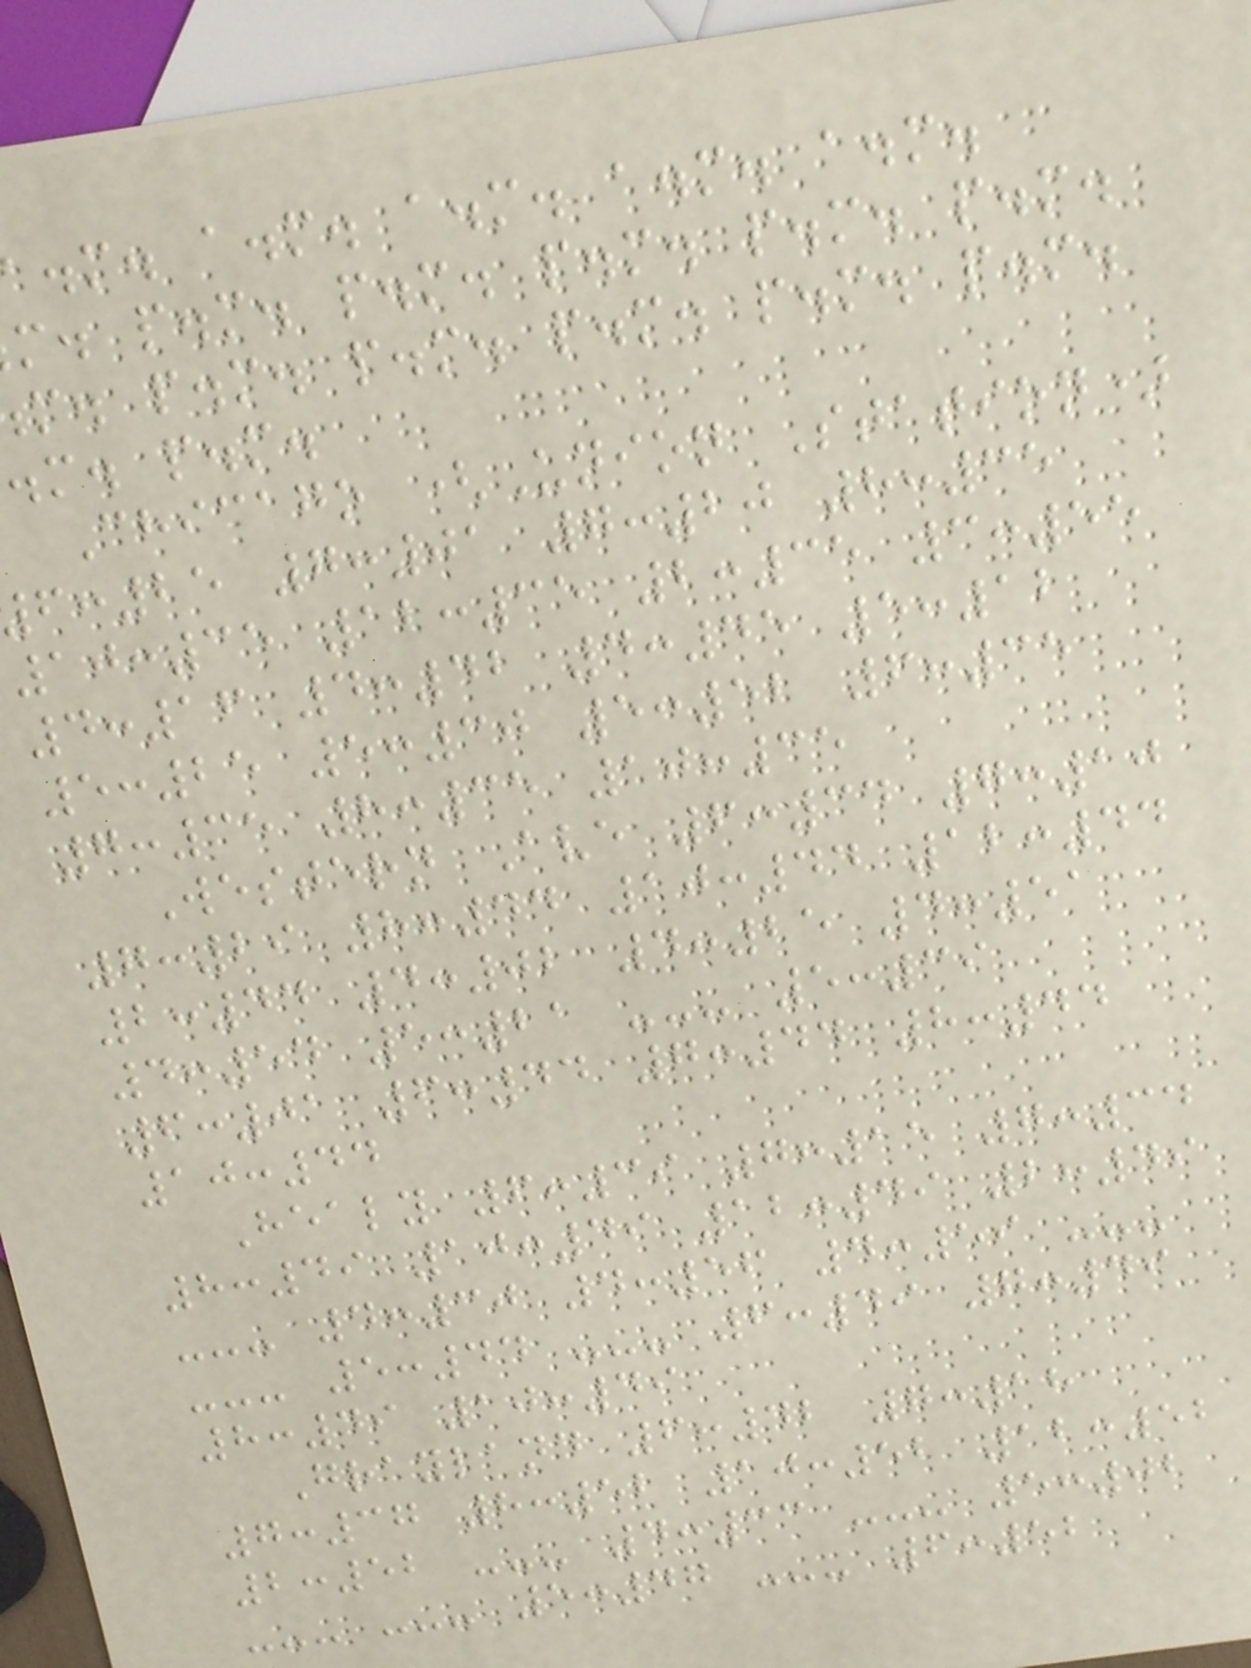.m. a.m. a.m. a.m. a.m.
m. p.m. p.m. p.m. p.m. p.m.
m. p.m. p.m. p.m. p.m. p.m.
.m. p.m.
Chicago (Union Station)
:25 7:01 7:20 8:35
10:35 12:35 2:35 3:55
4:16 4:42 4:45 5:12
5:25 5:30 5:52 6:35
7:35 8:35 10:35
Western Ave 6:34 7:10
7:29 8:44 10:44 12:44
2:44 4:02 4:25 4:51
4:54 5:21 --- 5:39
6:01 6:44 7:44 8:44
10:44
Healy 6:39 7:15 7:34
8:49 10:49 12:49 2:49
--- 4:30 4:56 4:59 ---
--- 5:44 --- 6:49 7:49
8:49 10:49
Grayland 6:42 7:18
7:37 8:52 10:52 12:52
2:52 --- 4:33 --- 5:02
--- --- 5:47 --- 6:52
